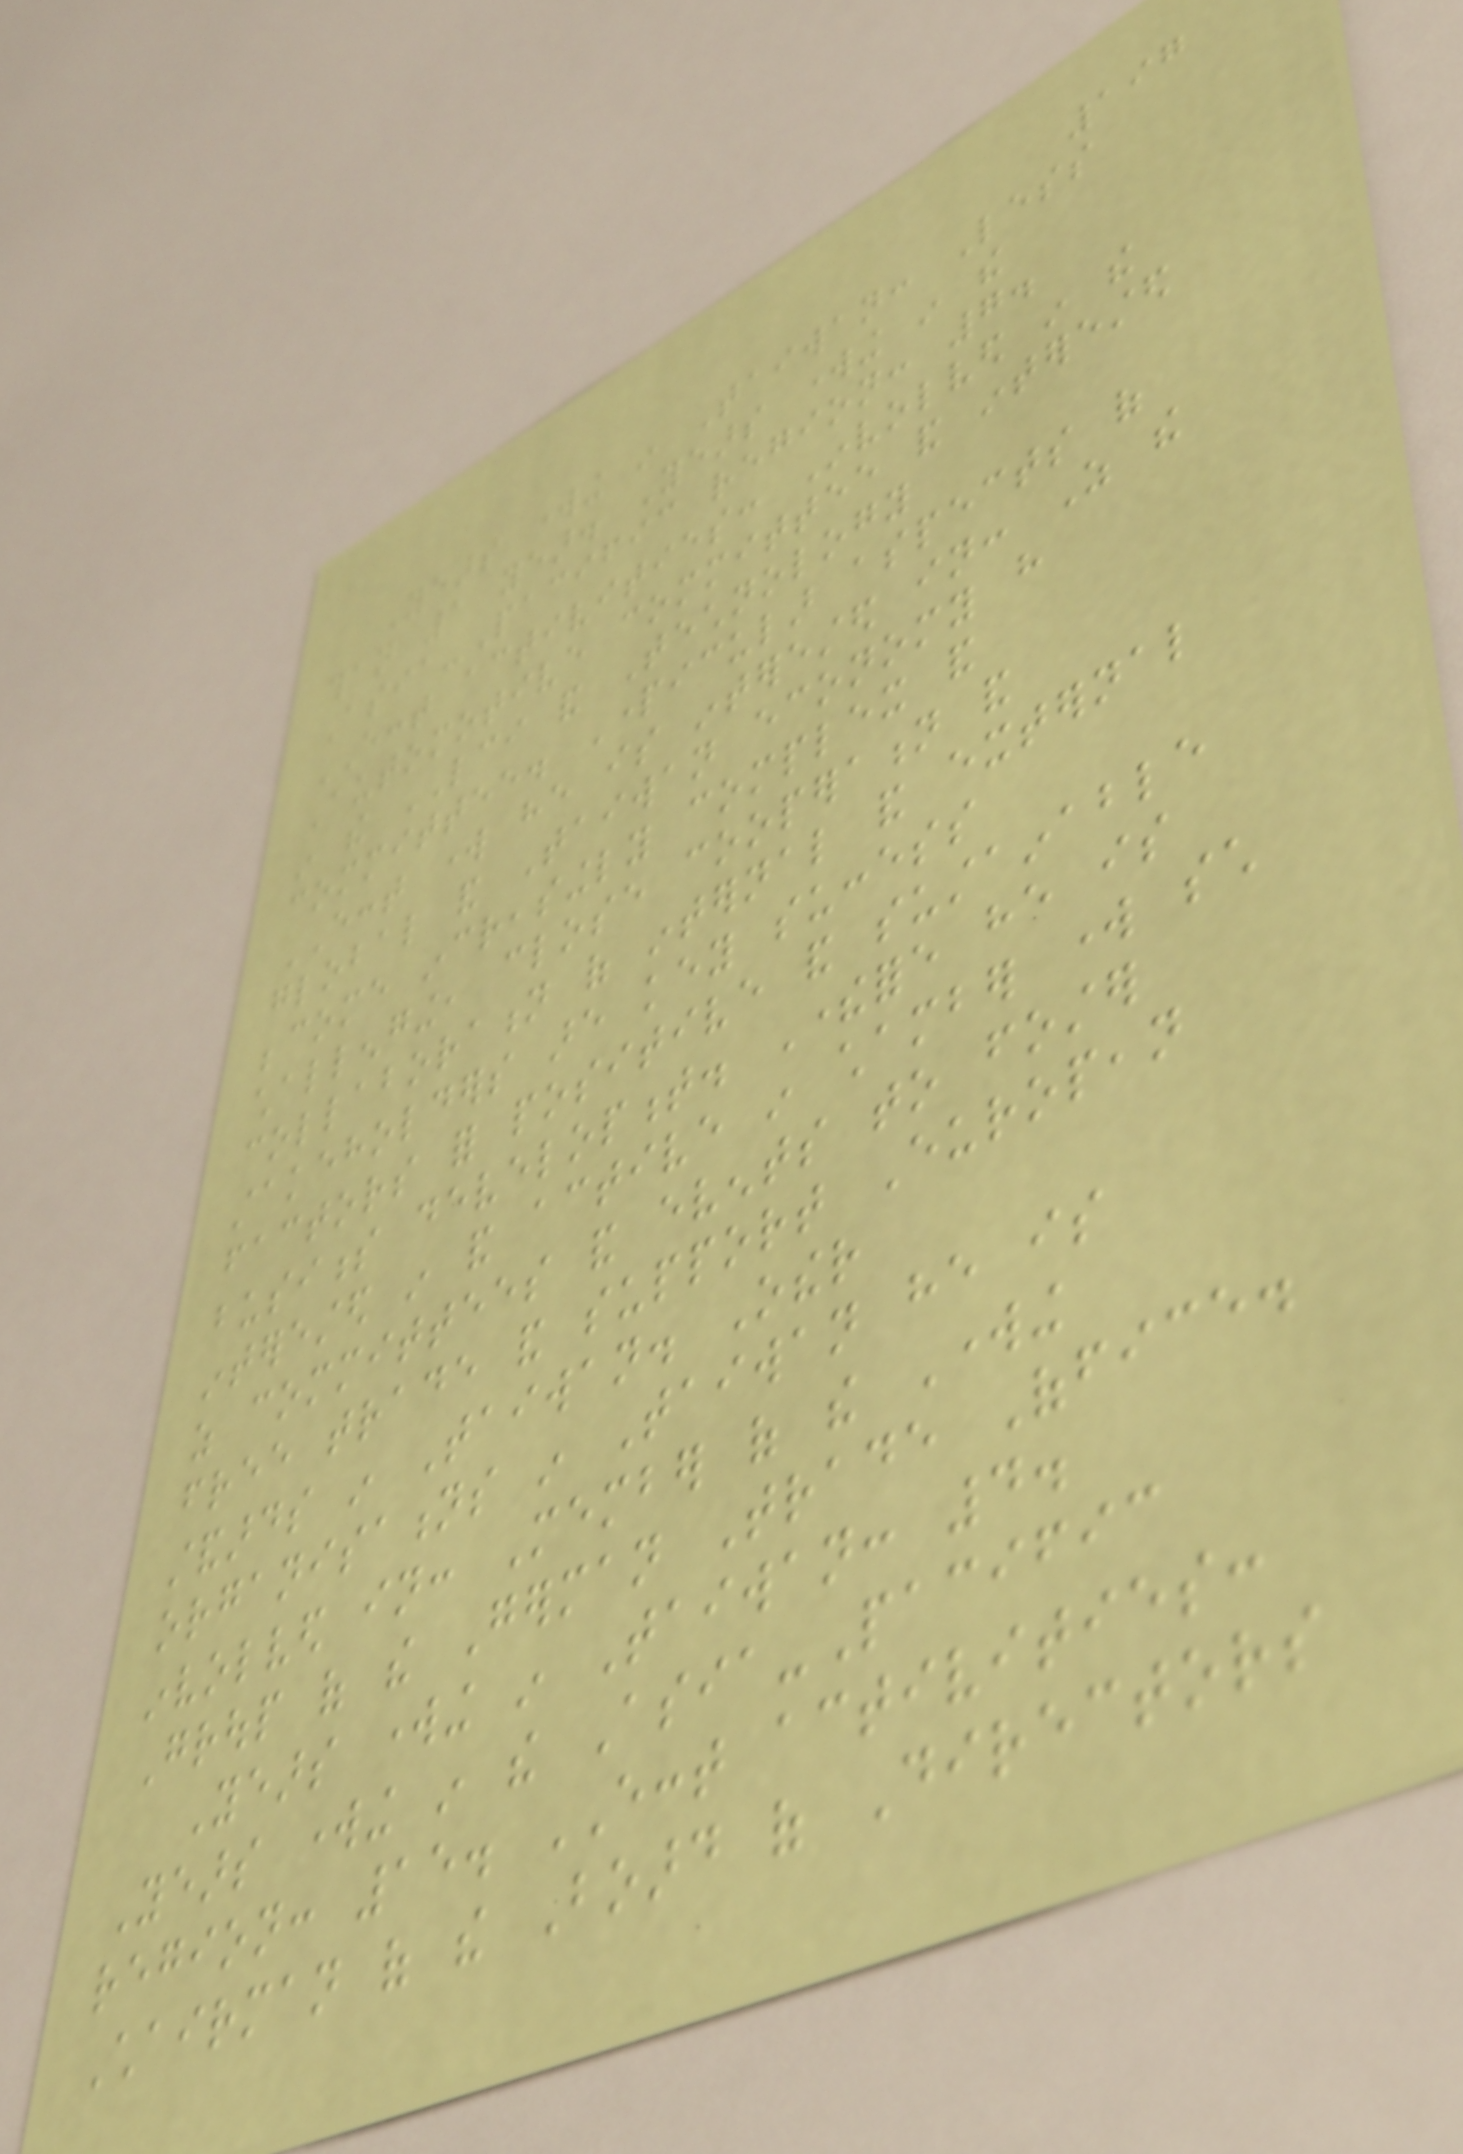197
Years working in Taiwan: Less
than 1 year. Years working in the
Asia-Pacific region: 7.
ECCT activities: Involved in the
Automotive committee and interested
in the LCI and Technology
committee. Particular aspects of
ECCT work he is interested in: As the
global and Taiwan economy have
become increasingly complex and
challenging, close cooperation and
collaboration of internal and external
stakeholders are key success
factors for positive and sustainable
business development. Therefore he is
interested in and active in chamber work such
as committees and events to foster
free trade and support European
standards in Taiwan. Other
organisations in Taiwan he is
involved in: Member of the Working
Group of the German Trade Office.
Years working in Taiwan: 4.
Years working in the Asia-Pacific
region: 15. ECCT activities:
Chairman of the Board of Directors
